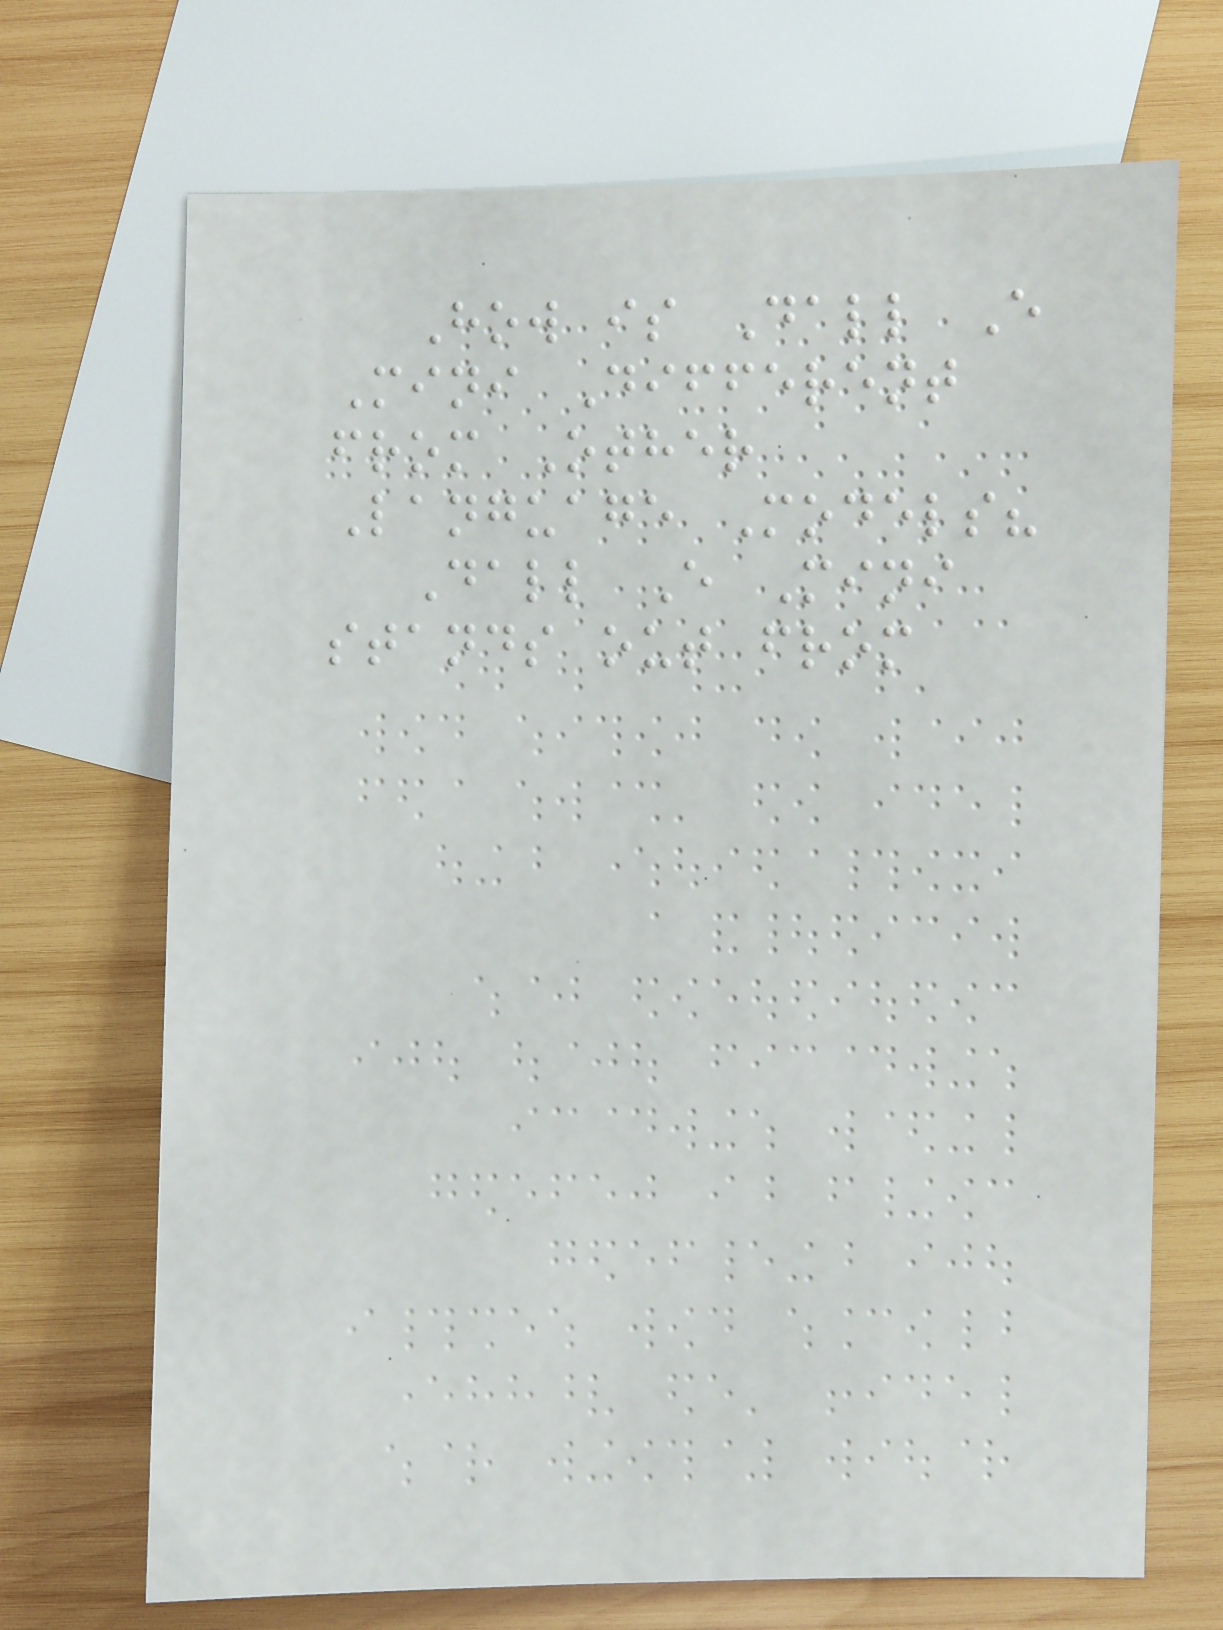How is Dall E
Mini Different
from Other
Language Models?
Dall E Mini
stands out from
